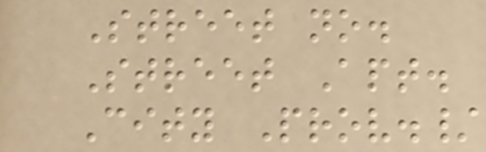Street no.
Street Apt.
City Prov./
